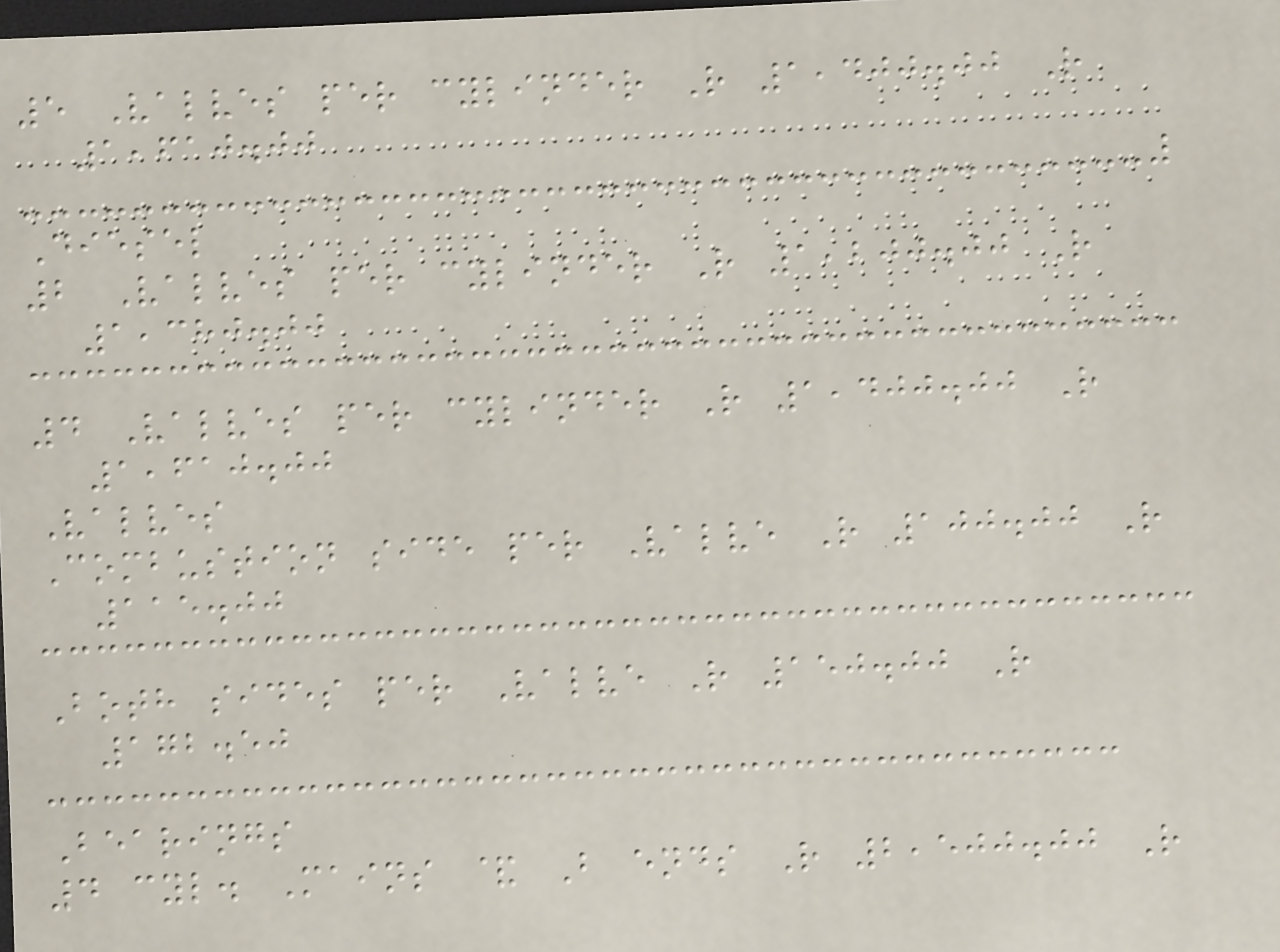5 Valves per cylinder R 1,400.00 R
1,610.00
Diesel
2 Valves per cylinder R 1,200.00 R
1,380.00
4 Valves per cylinder R 1,400.00 R
1,610.00
Valves
Combustion side per Valve R 100.00 R
115.00
Both sides per Valve R 150.00 R
172.50
Bearings
4 cyl. Mains & B ends R 2,500.00 R
